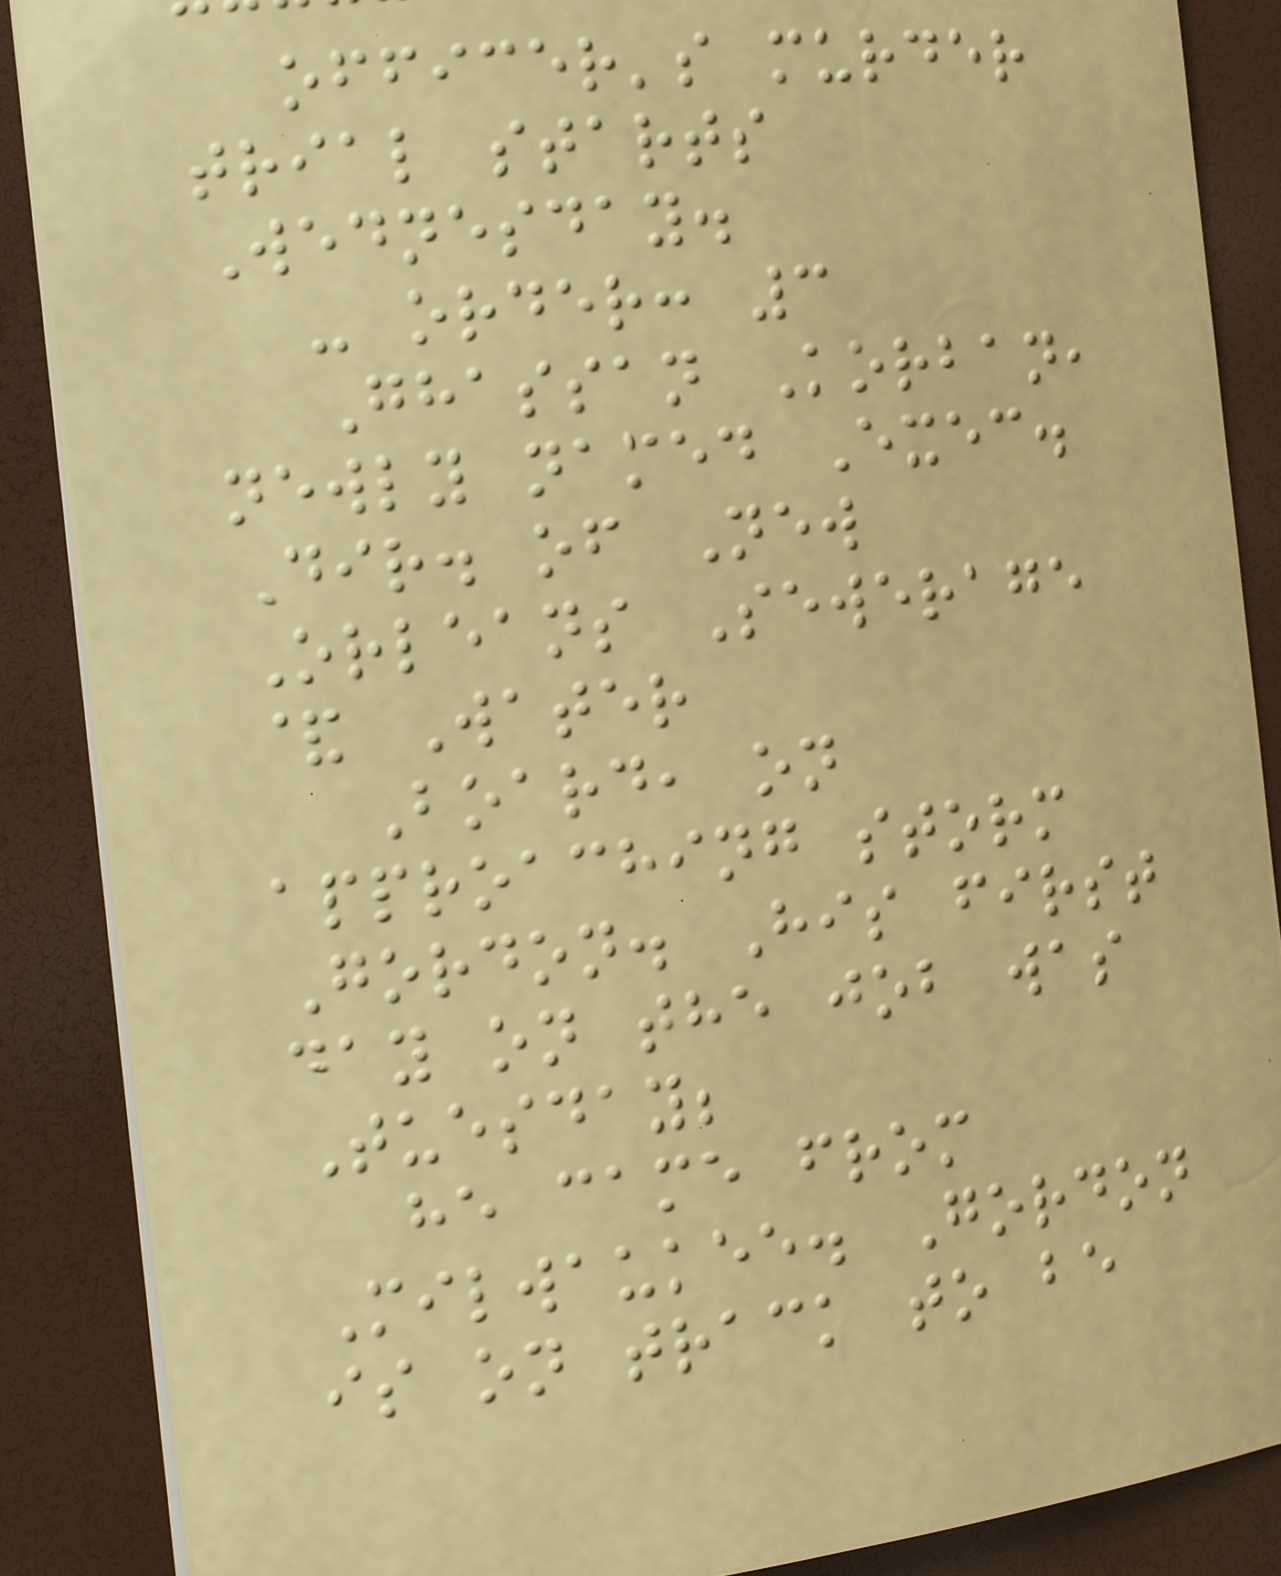officer's murder
trial starts
Wednesday.
- order: 3
Ghassan Korban,
newly named Exec.
Dir. of New
Orleans Sewerage
& Water
Board, on
approaching storm
Gordon. His first
day on the job was
Tuesday;
he came from
Milwaukee. Gordon
is on track to be
